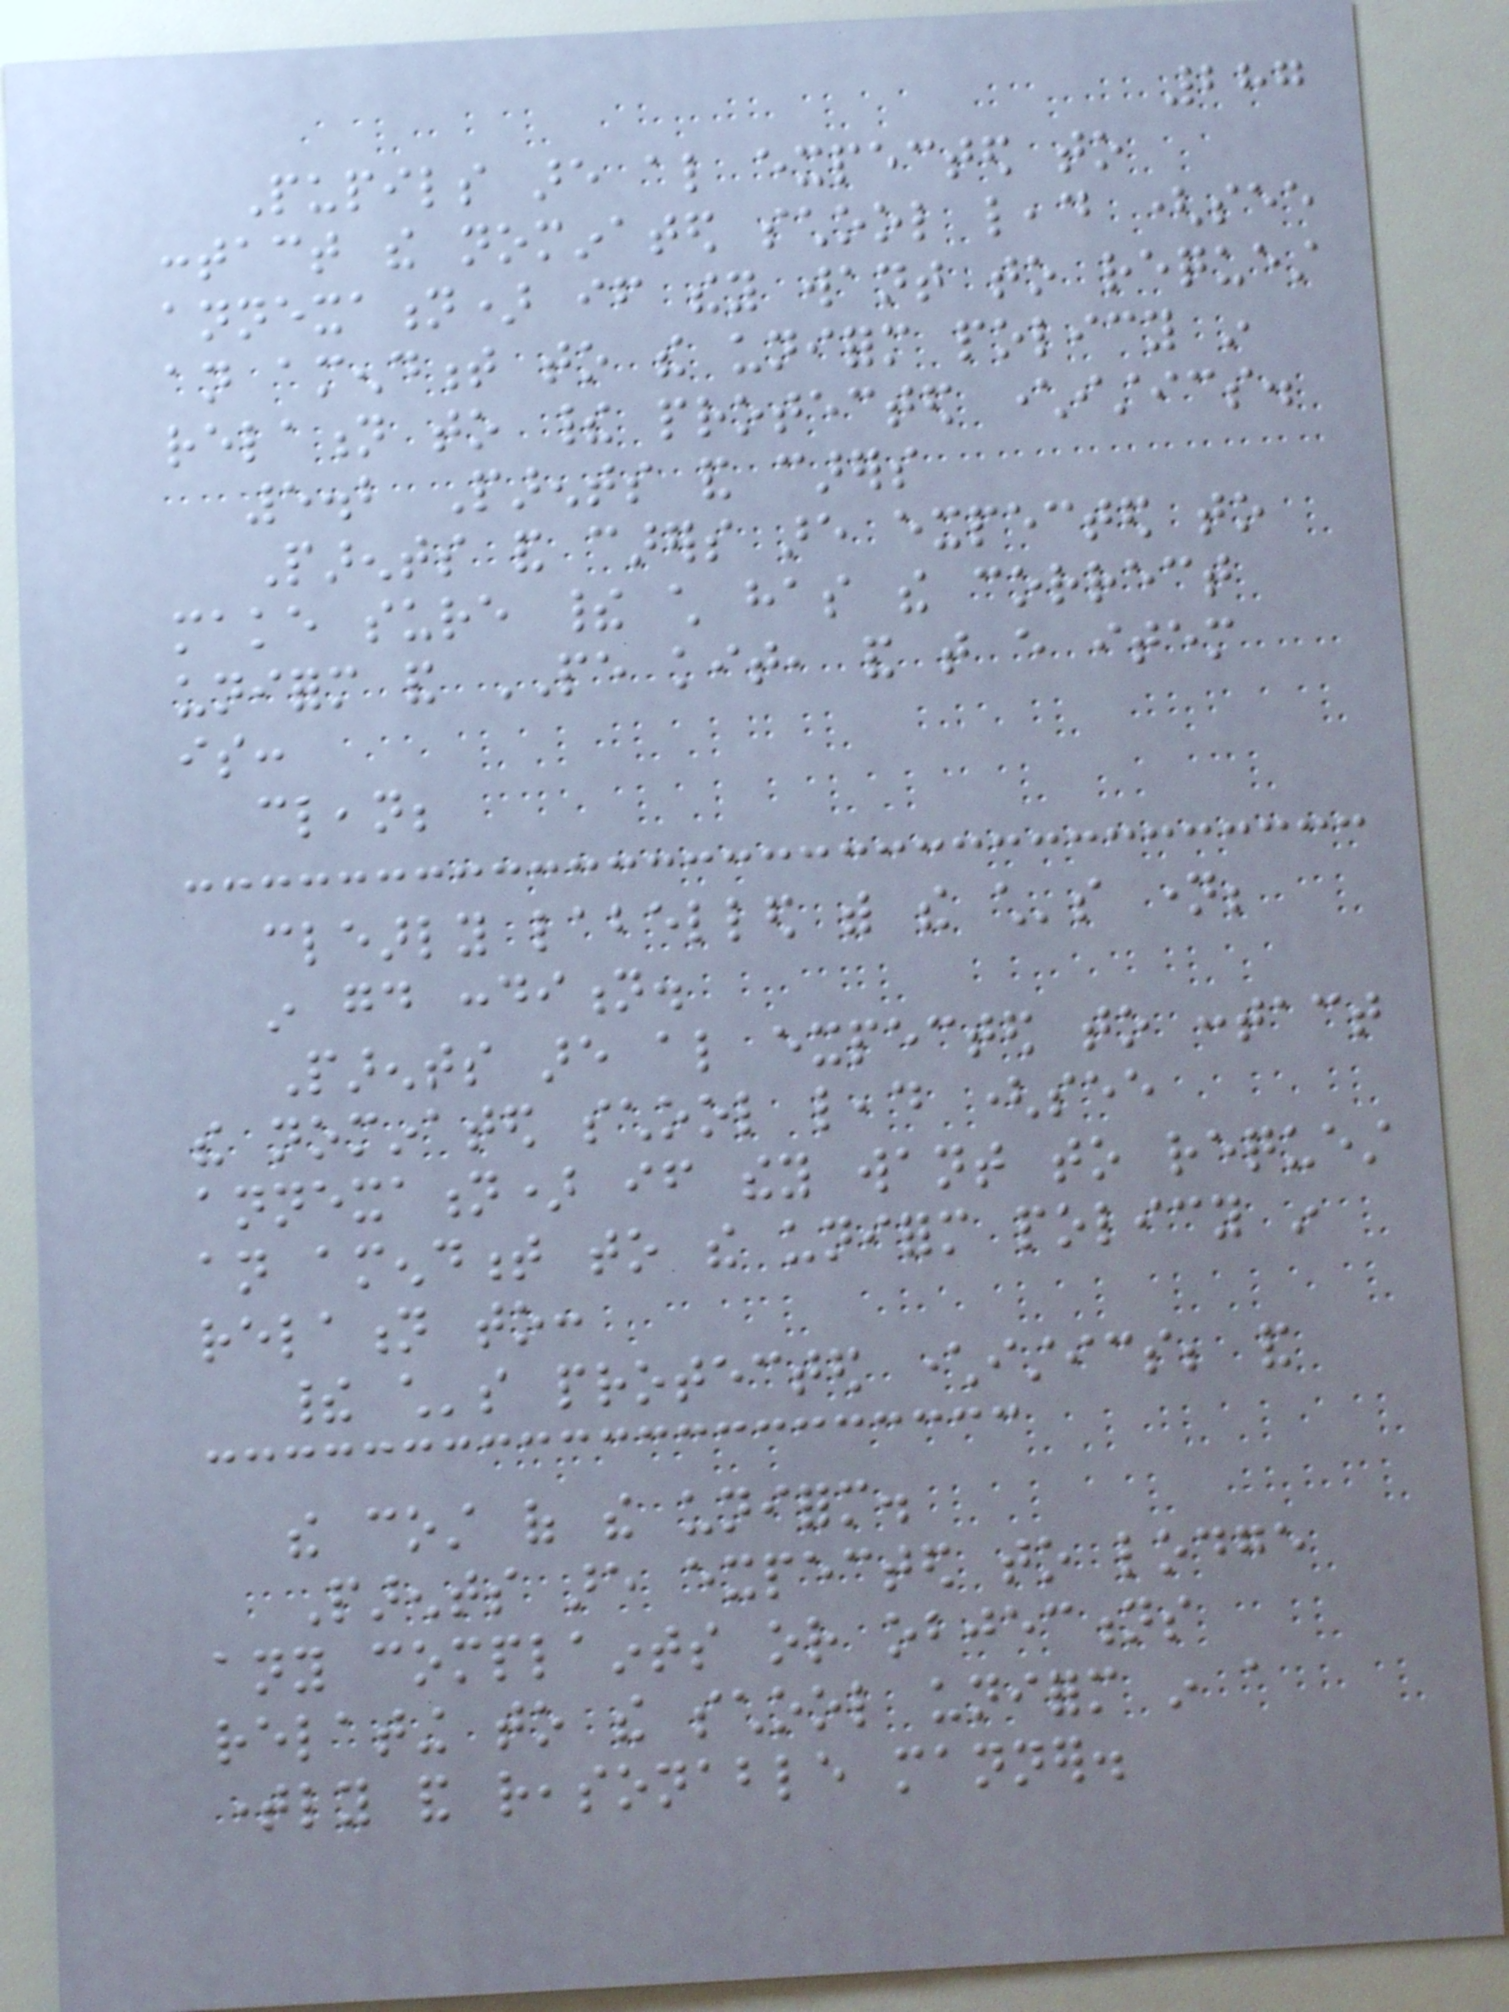287
Pupils are also expected to
contact the nominated school lead (see
annexation) if they want to request
an amendment to the uniform policy in
relation to their protected characteristics.
5.2 Parents and carers
Parents and carers are expected to
make sure their child has the correct
uniform and PE kit, and that every item
is:
clean;
clearly labelled with the child's name;
in good condition.
Parents are also expected to contact
the nominated school lead (see
annexation) if they want to request
an amendment to the uniform policy in
relation to:
their child's protected characteristics; and
the cost of the uniform.
Parents are expected to lodge
any complaints or objections
relating to the school uniform in a
timely and reasonable manner.
